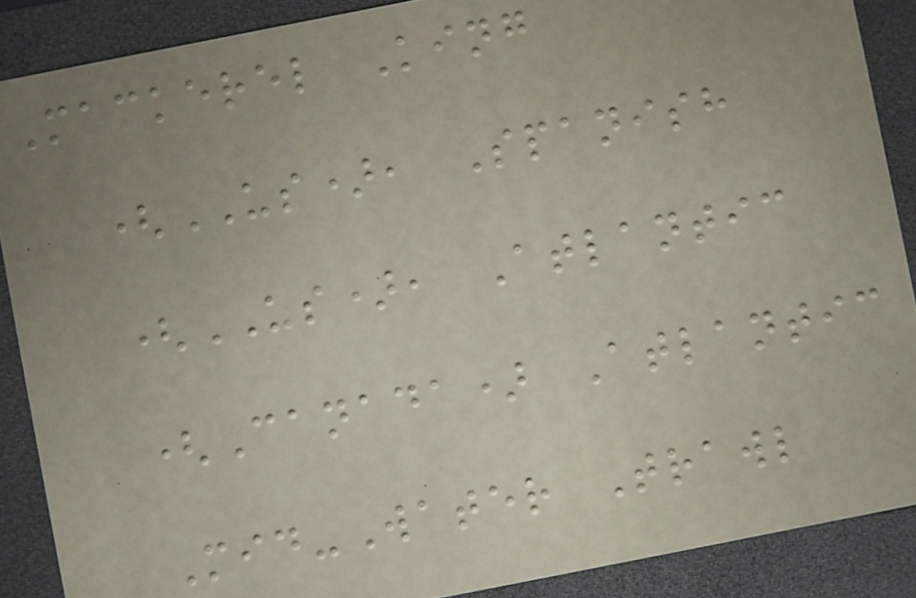Mackerel King
(US), Spanish
(US), Atlantic
(Canada) Atlantic
Mid-Water Trawl
